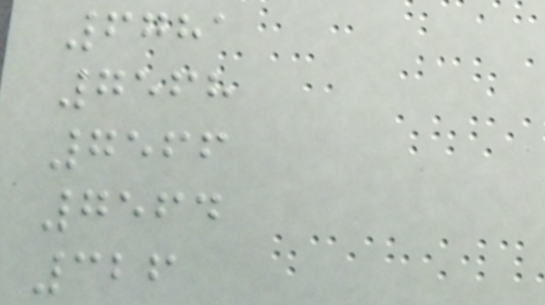6781
7568
7566
7564
326
